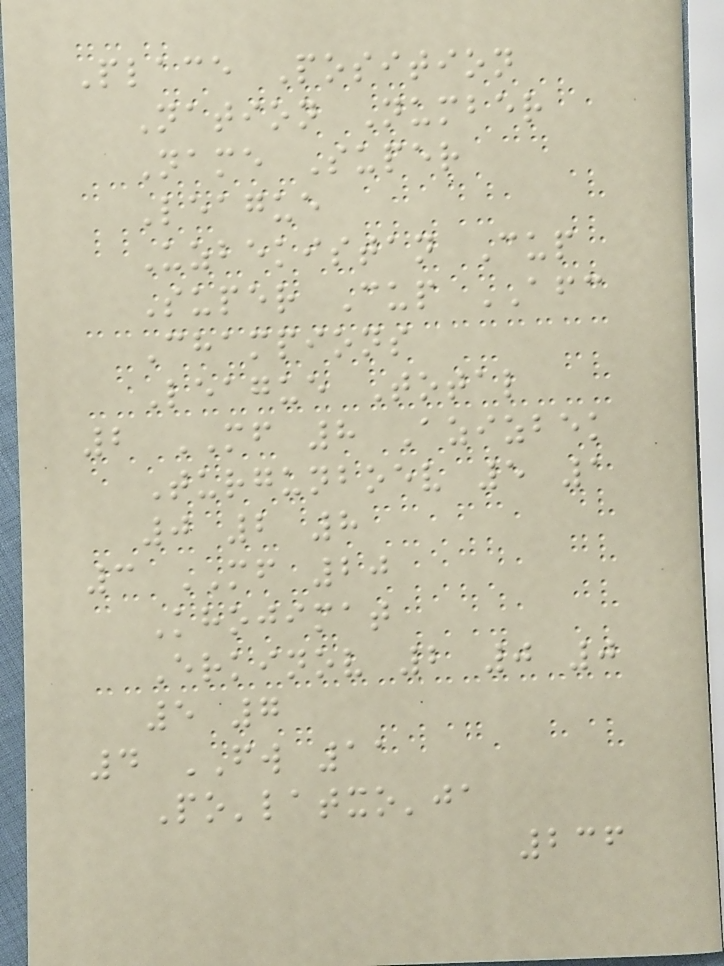Place Position
Nation Number
Name Super
League
Uzbekistan Cup
Super Cup AFC
Champions
League Total
2 MF 8 Azizbek
Turgunboev 5 1
0 2 8
3 MF 20
Khojimat
Erkinov 2 0 0
5 7
4 FW 11
Po'latxo'ja
236
